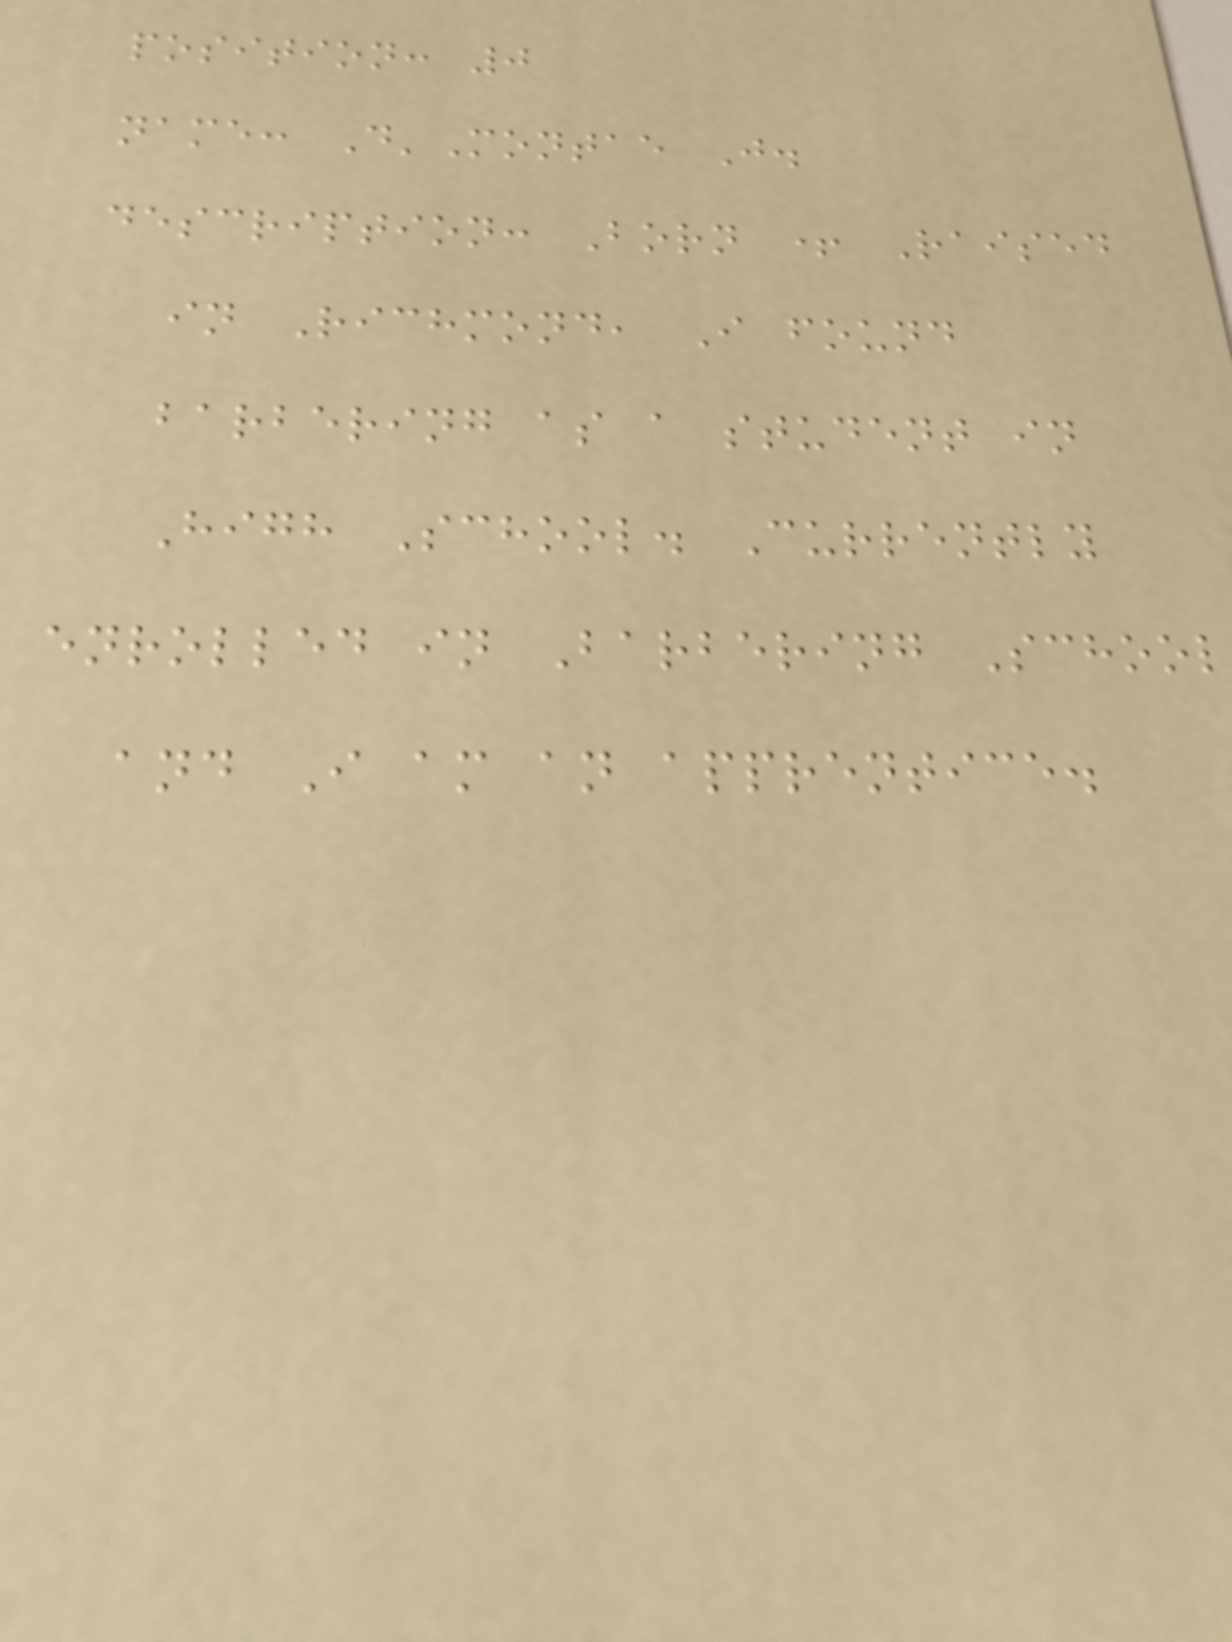position: 0
name: D'Montae J.
description: Born + Raised
in Richmond, I found
barbering as a student in
High School. Currently
enrolled in Barbering School
and I am an apprentice.
